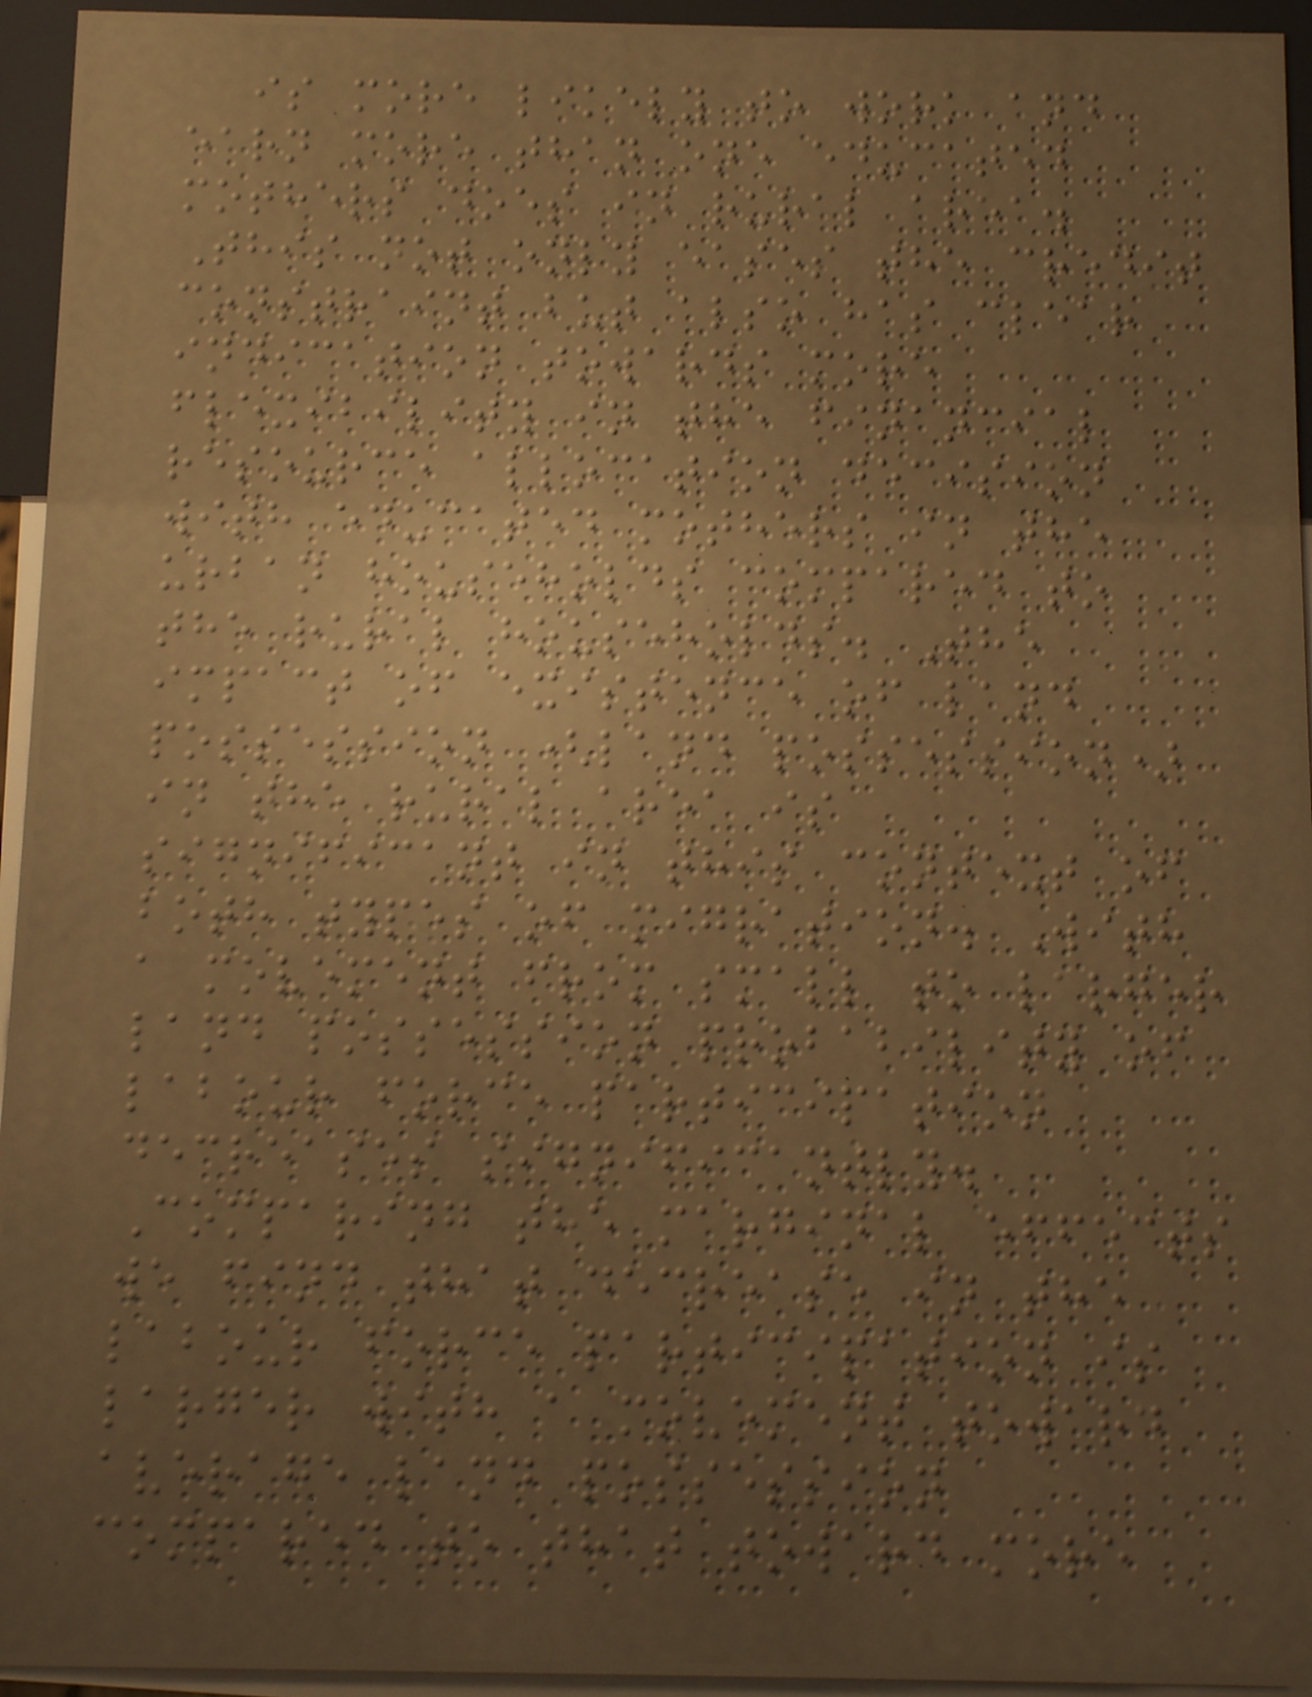is more likely to work and
earn more than one educated
mothers does in rural area.
This not only eases the credit
constraint but also has clear
indication towards more
flexibility in the financial
resource allocation decision
with educated mothers in the
urban households compared to
the rural households. The
impact of existence of land
possession (land possession)
in the rural area is
significant in this context of
both types of migration. With
a movement from small to larger
land possession probability of
labour force participation
decreases significantly.
Comparing the marginal effects
we find that decrease in the
labour force participation is
larger with a movement toward
average land possession
compared to that toward more
